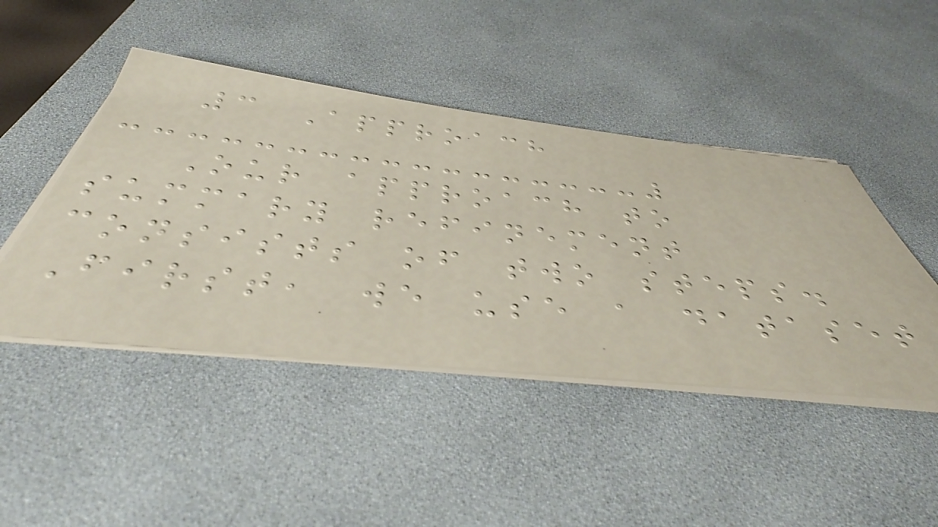3 Approach
Our approach to
summary refinement
consists of two steps.
First, we use a dataset
